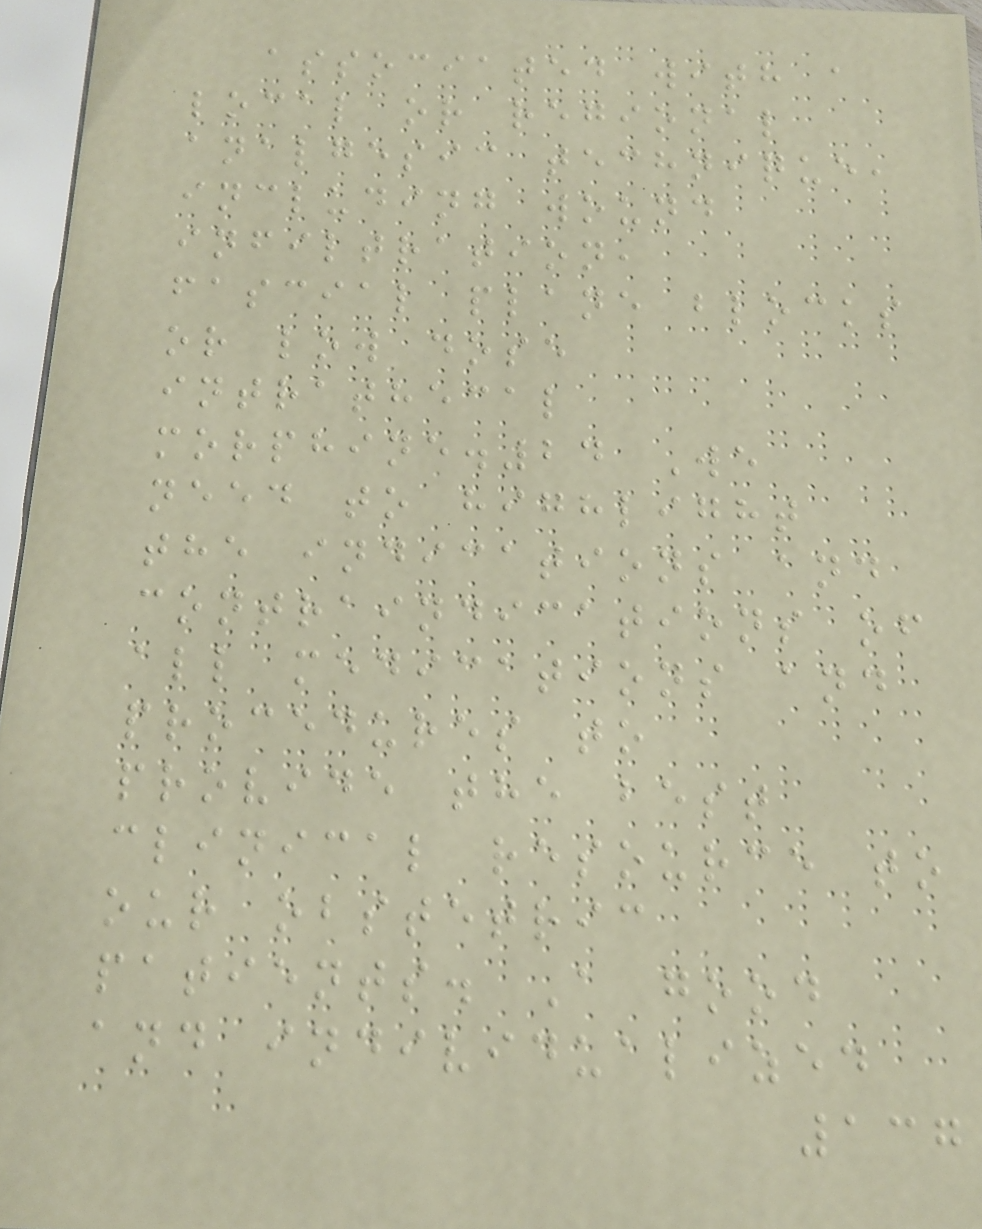associated with a
local or regional
analgesic technique,
including wound
infiltration,
fascial plane blocks
or low dose
intrathecal
morphine.24 We
need to highlight
the indications and
contraindications of
all medications and
procedures to
provide the best
clinical resource to
our obstetric
patients. A good
and individualized
137
